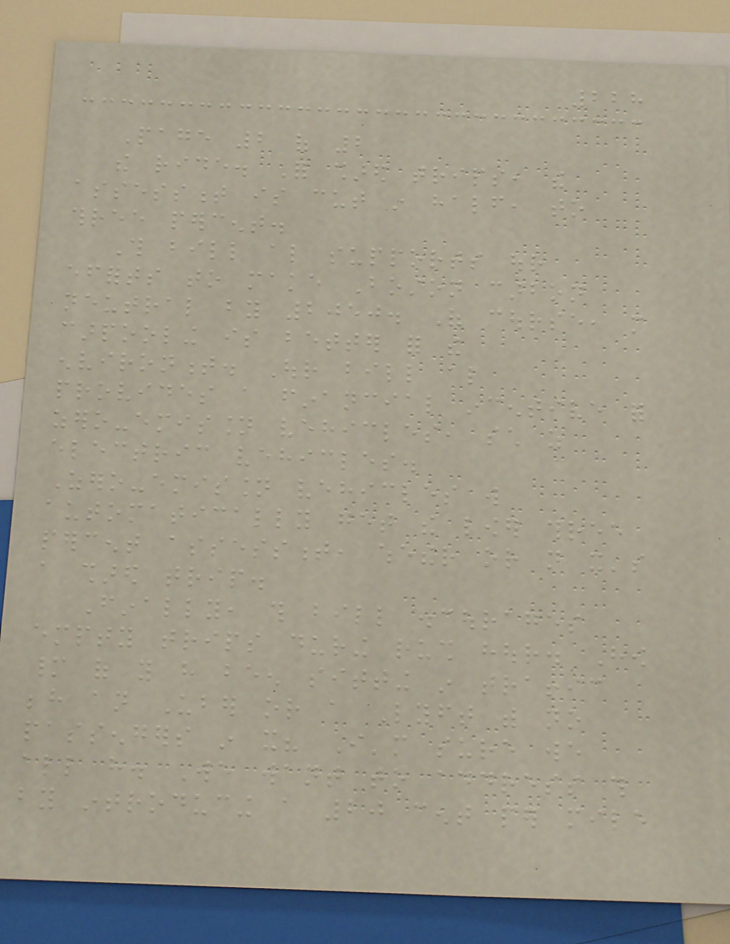228
Page 2 of 2
the ride. For shared trips, the
assessment is cut in half, to
three percent.
This bill also supports our
efforts to make Boston carbon
neutral by 2050. Of course, more
carpooling is better for the
environment. Our bill also
provides a financial incentive for
zero-emission vehicles, such as
electric vehicles.
Zero-emission vehicles will
automatically get the lower three
percent assessment, whether or not it's
a shared trip.
Finally, this bill discourages
empty trips during rush hour. How
many of you have been sitting in traffic
behind an Uber or a Lyft with no
passengers in it? I'm sure we
all have. We want to address this
by introducing a 20 cent per mile
